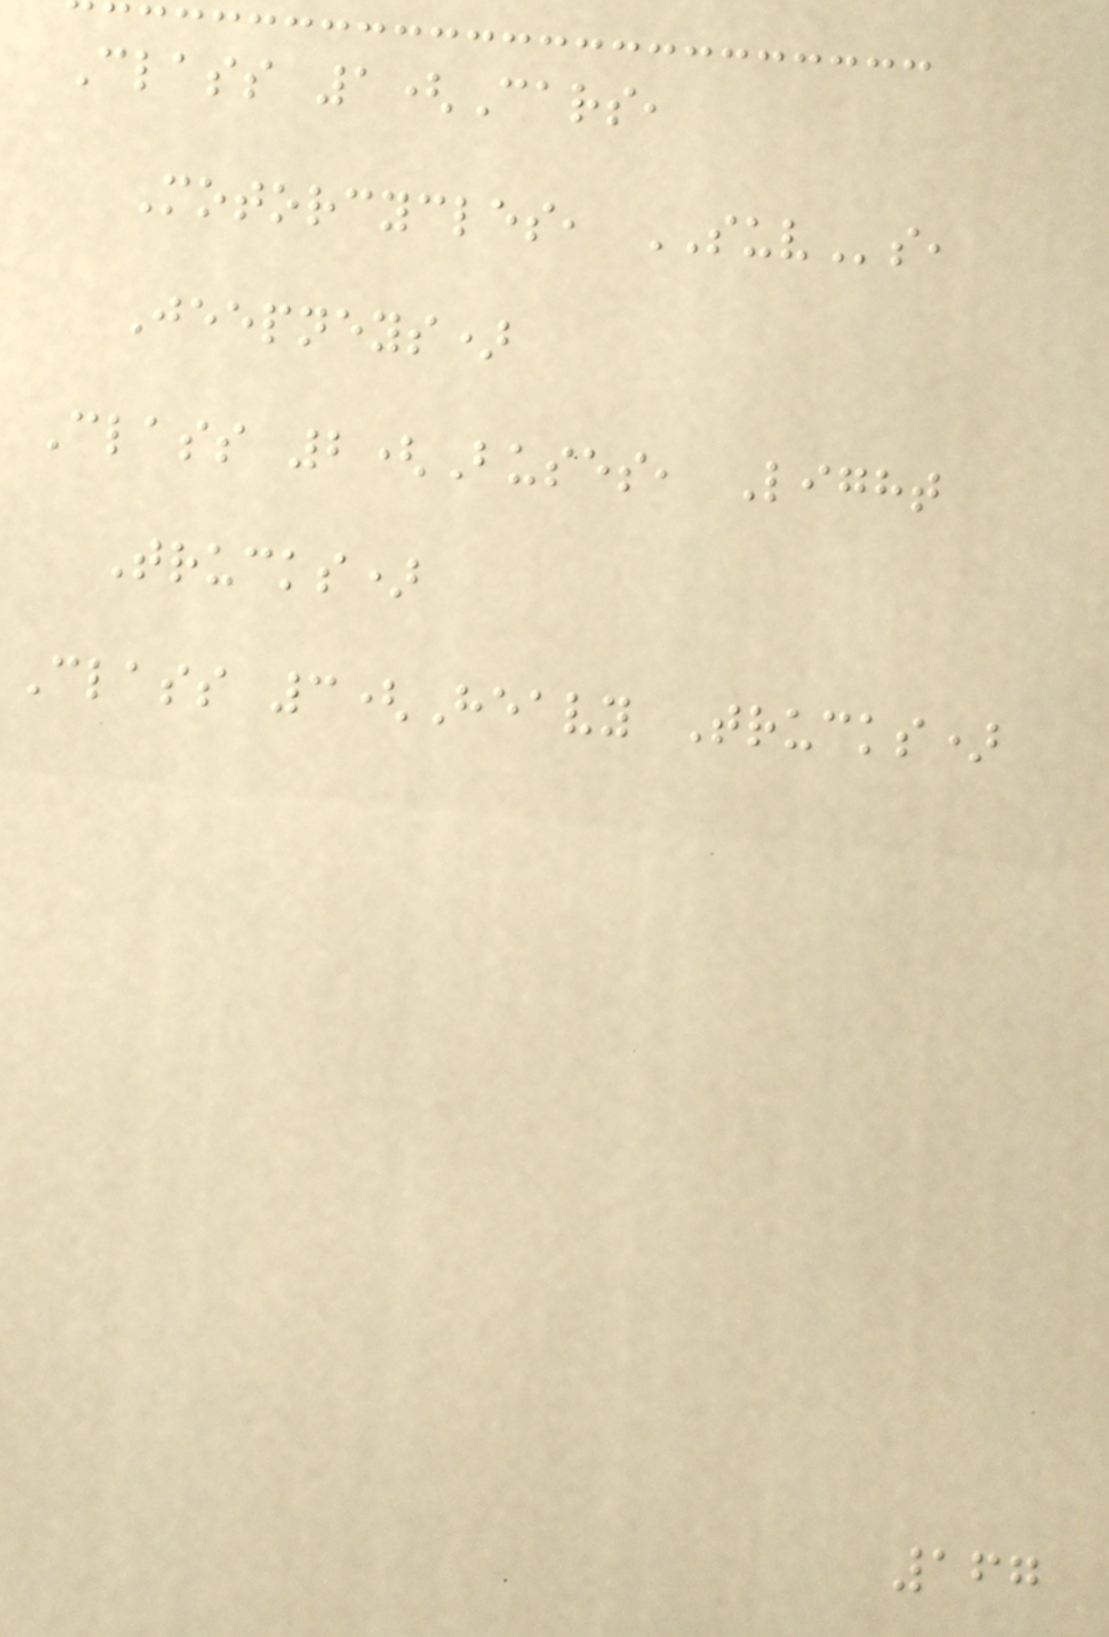Class 1(Cars,
Motorcycles, SUVs,
Jeepneys)
Class 2(Buses, Light
Trucks)
Class 3(Heavy Trucks)
167
